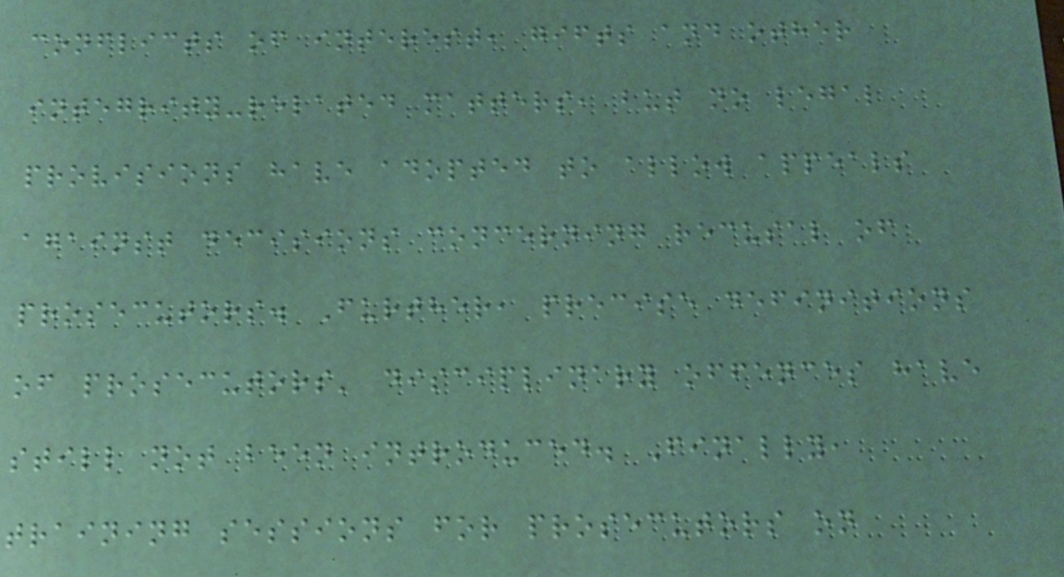conflicts of interest, gifts and other
integrity-related matters, but no legal
provisions have adopted to allow appeals
against decisions concerning recusal of
prosecutors. Further, precise definitions
of prosecutors' disciplinary offences have
still not been introduced. Finally,
training sessions for prosecutors on
